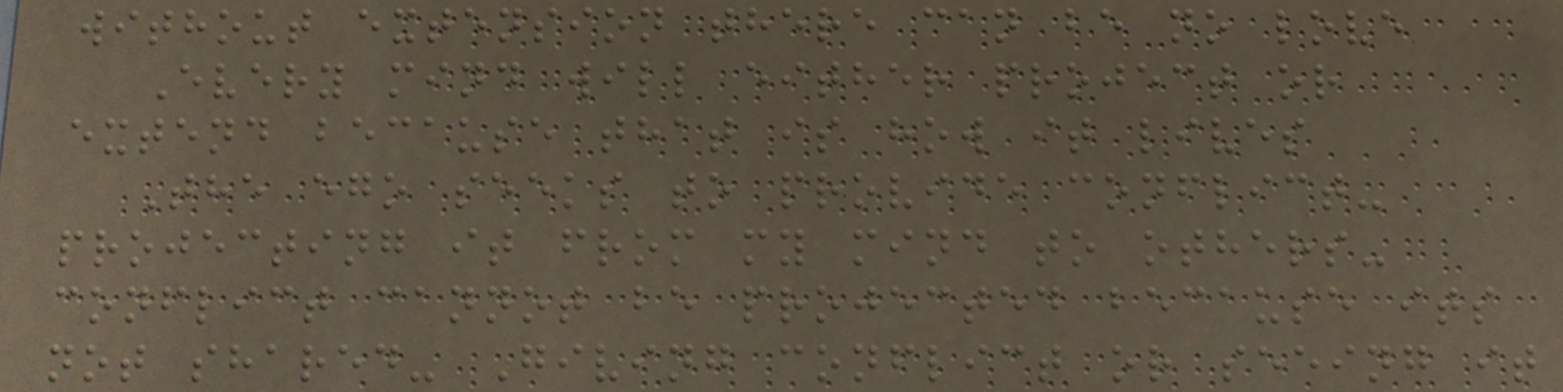without extension there can be no love
Every mind will either project or
extend because that is how it lives
The ego seeks to provide conflict-
projecting it from my mind to others-
conflict cannot be projected because its
not shared- Giving conflict or seeing it
